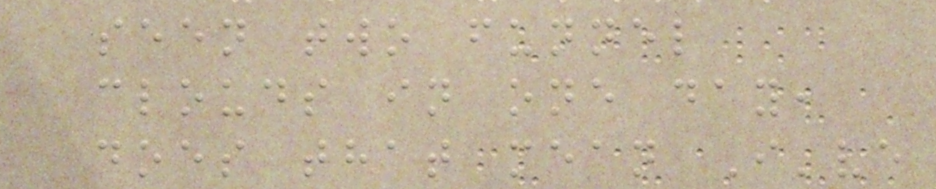seen two funnel
clouds in one day,
does that mean I've
